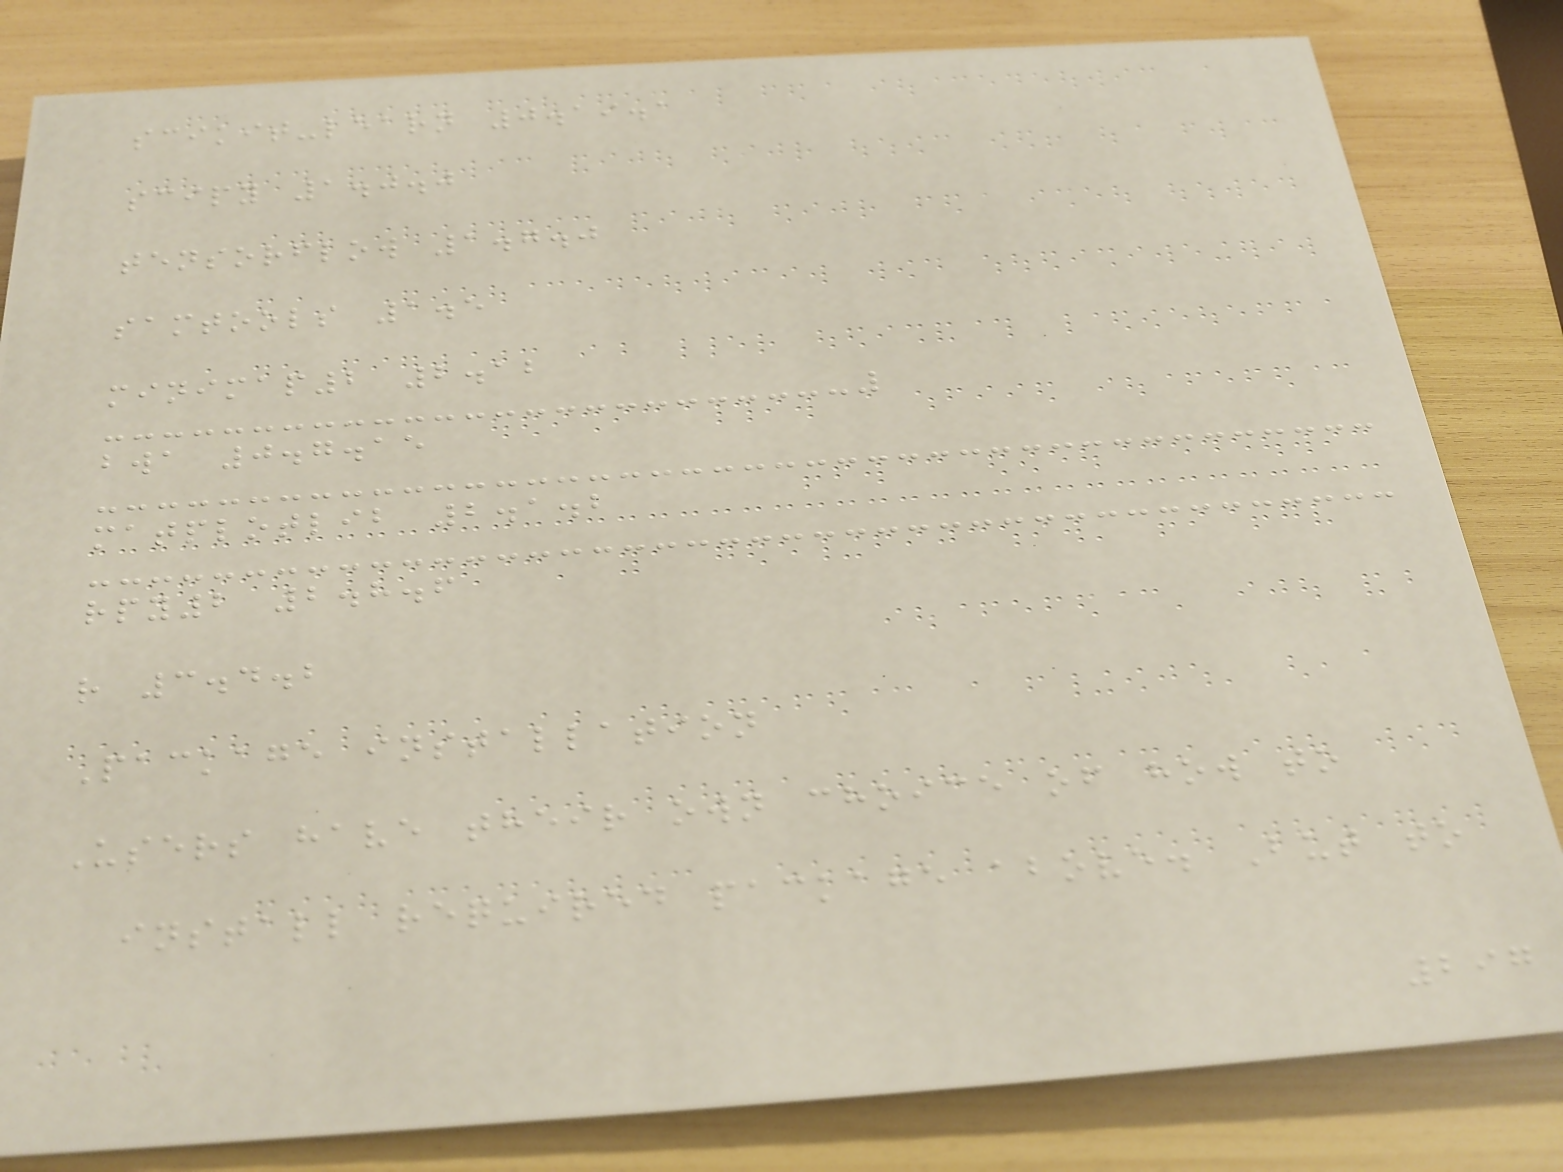scikit-learn 0.19.1
scipy 1.0.0
tensorflow 1.7.0
samtools 1.5
minimap2 2.12
bwa 0.7.15
matplotlib 2.1.2
rpy2 2.8.6
r 3.4.2
Package installation
Users have their own choice of how to
install required package above. But to
297
